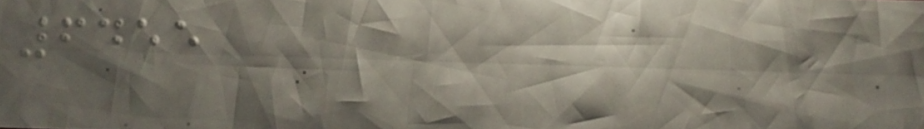6455
